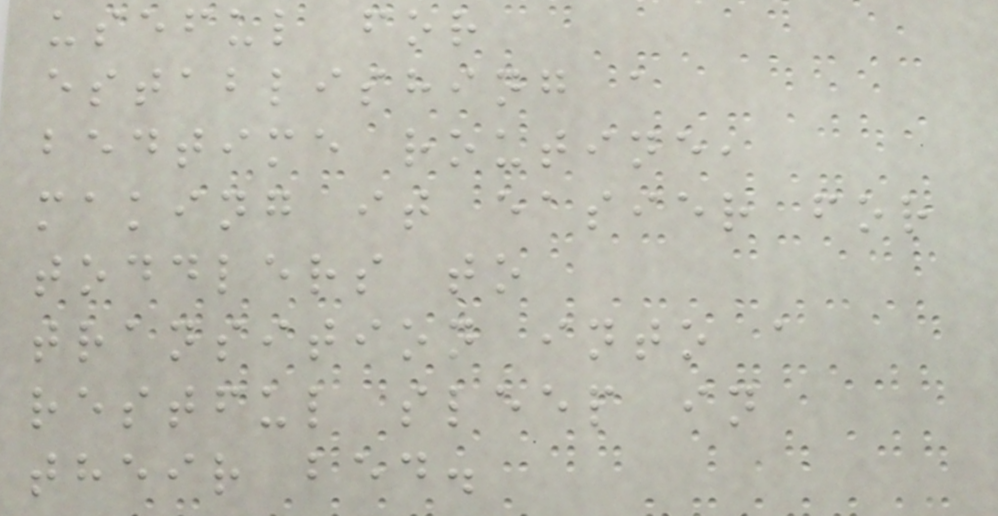useful for
establishing a
bedtime routine,
making it easier for
toddlers to
transition into a
restful sleep in
their bed.
